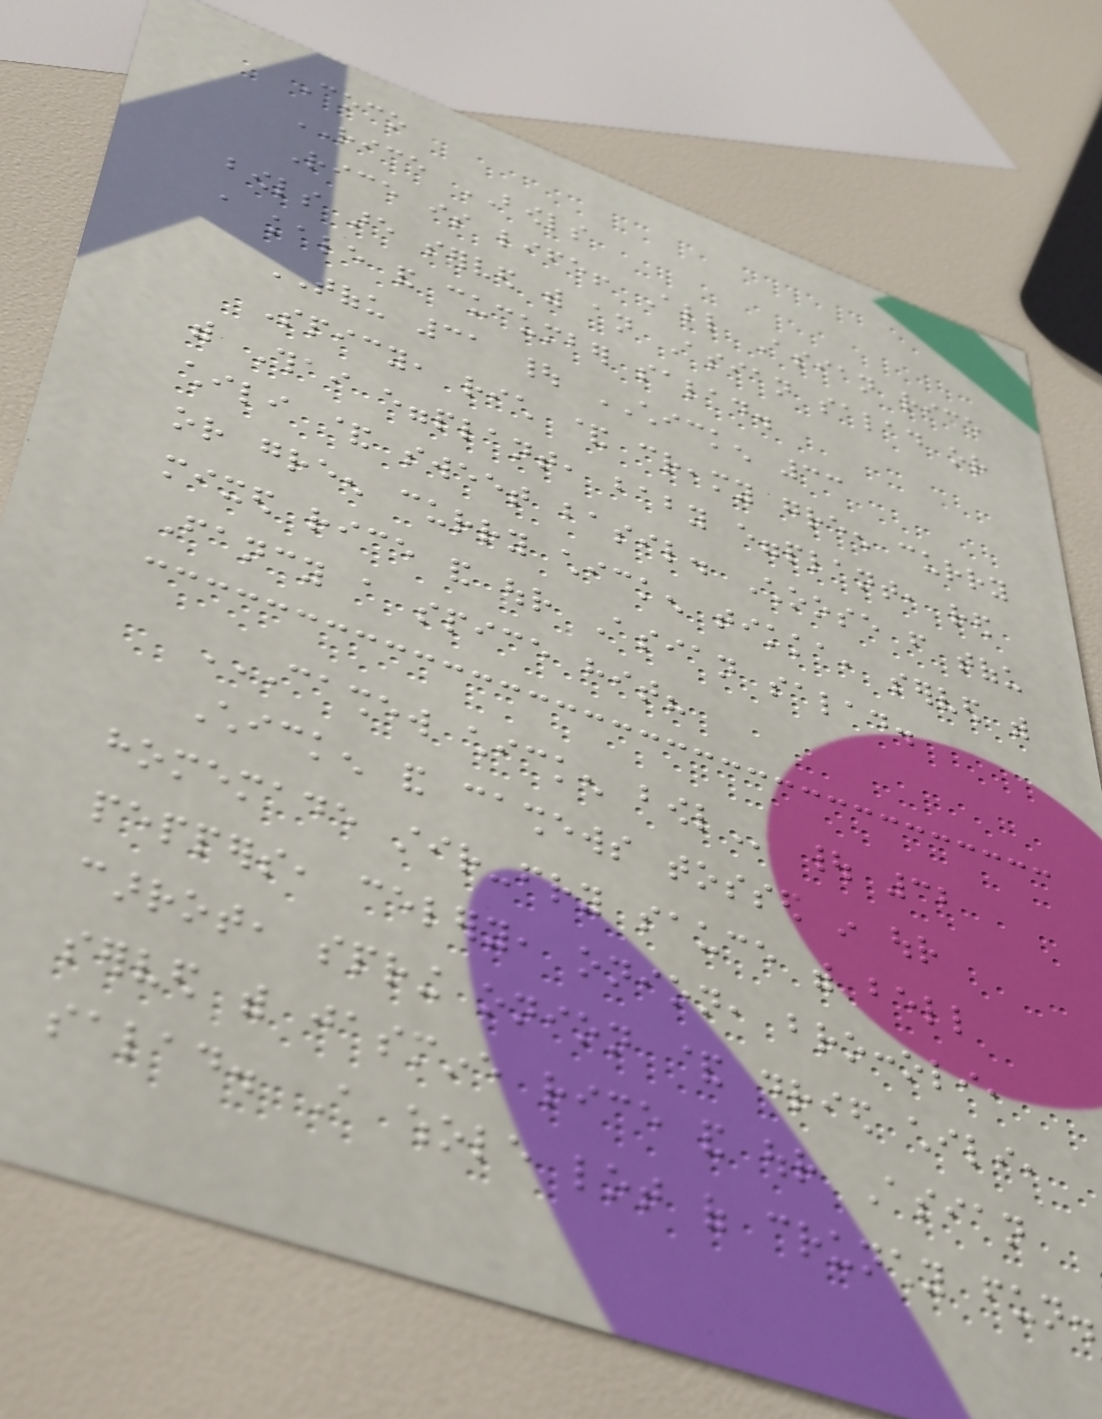Coco
RICE BOWLS
Rice is life! All Asian rice
bowls are served with an Asian salad or
a kale and cucumber salad.
TOFU 31 | CHICKEN 33
Spicy, rich & creamy green curry
with Thai eggplant, baby eggplant, red
chili & sweet basil. Choose from tofu
or green curry chicken tikka, served with
mixed rice and our Asian salad.
Fancy a spice hit?
CASHEW CHICKEN BOWL | 32
Chicken and cashews tossed in our
homemade stir-fry sauce with bell
peppers, celery, onion, broccoli,
carrot, spring onion & dried chili,
served with jasmine rice and our Asian
salad. A whole lot of crunchy fun.
